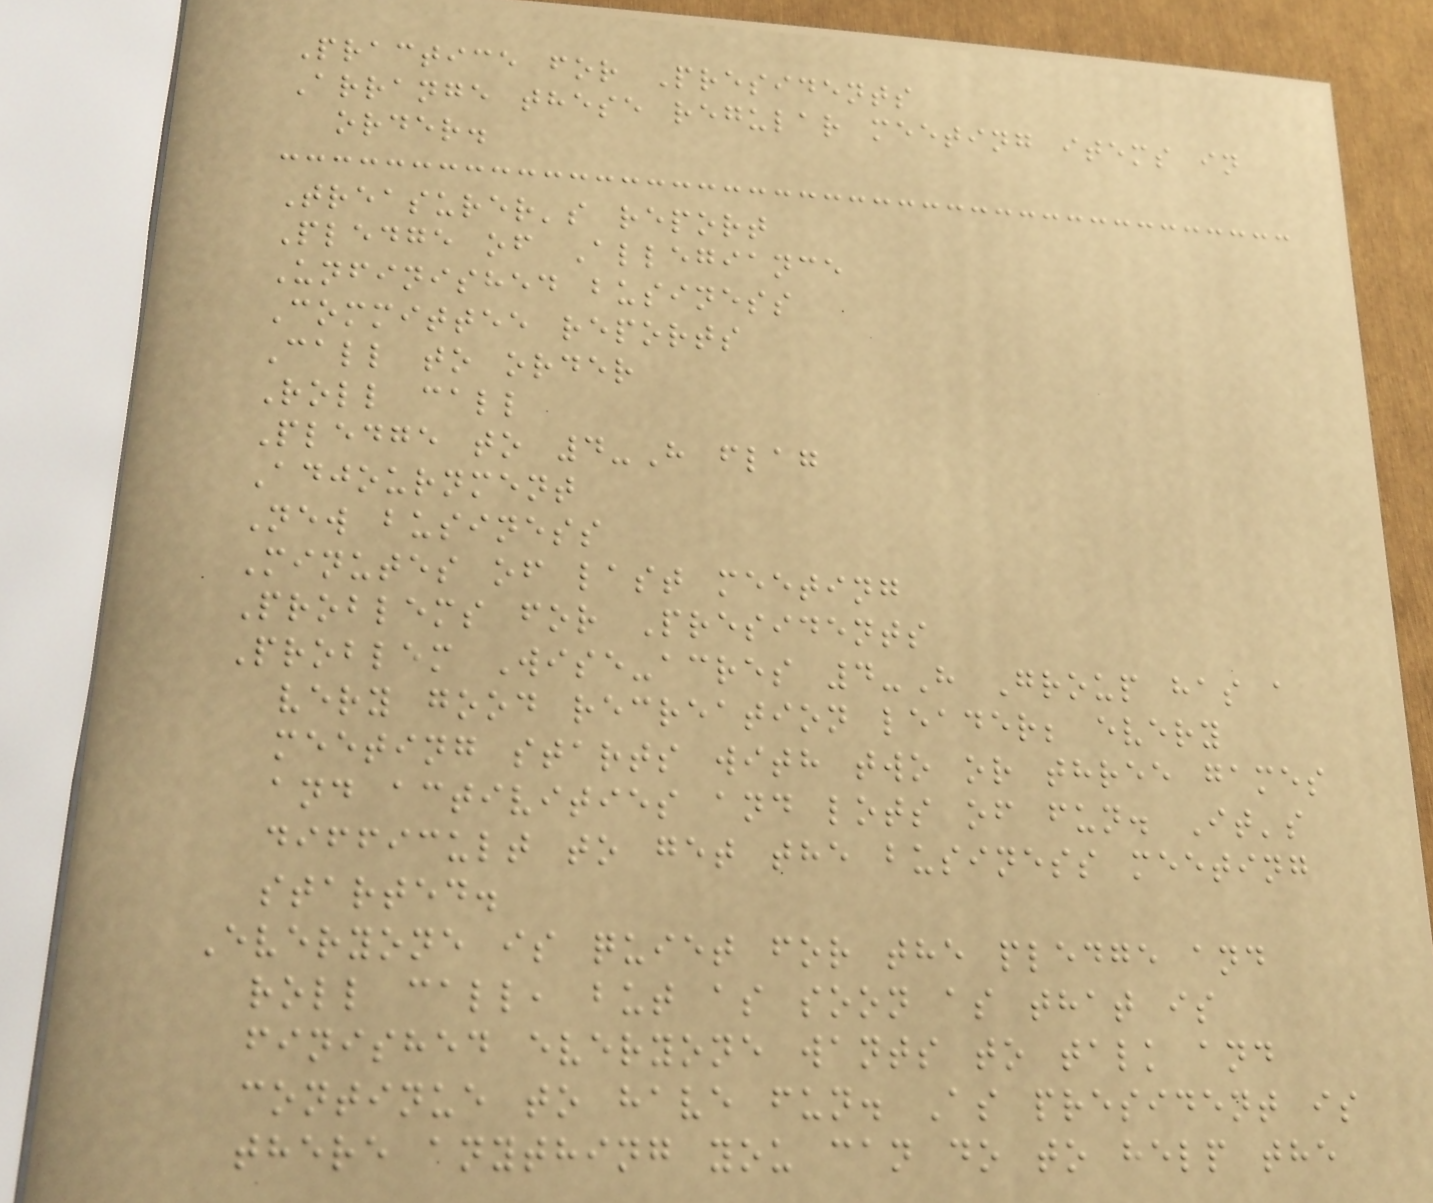Practice for Presidents
Arrange these regular meeting items in
order.
Treasurer's report
Pledge of Allegiance
Unfinished business
Committee reports
Call to order
Roll call
Pledge to 4-H flag
Adjournment
New business
Minutes of last meeting
Problems for Presidents
Problem Wise-acres 4-H Group has a
very good recreation leader; every
meeting starts with two or three games
and activities and lots of fun. It's
difficult to get the business meeting
started.
Everyone is quiet for the pledge and
roll call, but as soon as that is
finished everyone wants to talk and
continue to have fun. As president is
there anything you can do to help the
